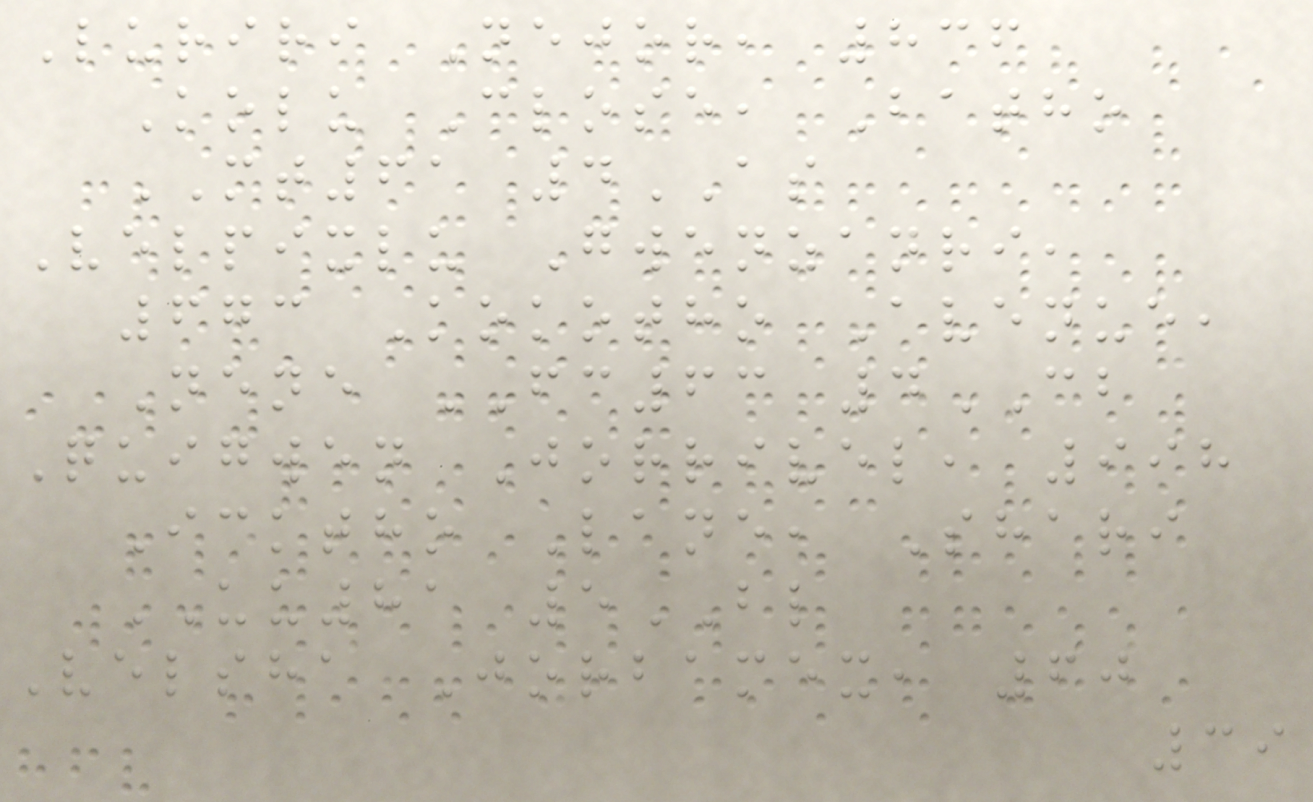Luriri Nejor, 836
Kolu Close, Batho
MT61 4AS
Velpixlu Gwenzanri,
673 Kokotho Avenue,
Nene FC63 4CB
Quigwen Jorrivel, 998
Icktho Lane, Shari
UU81 5BL
Velsha Jorbamex, 60
39
